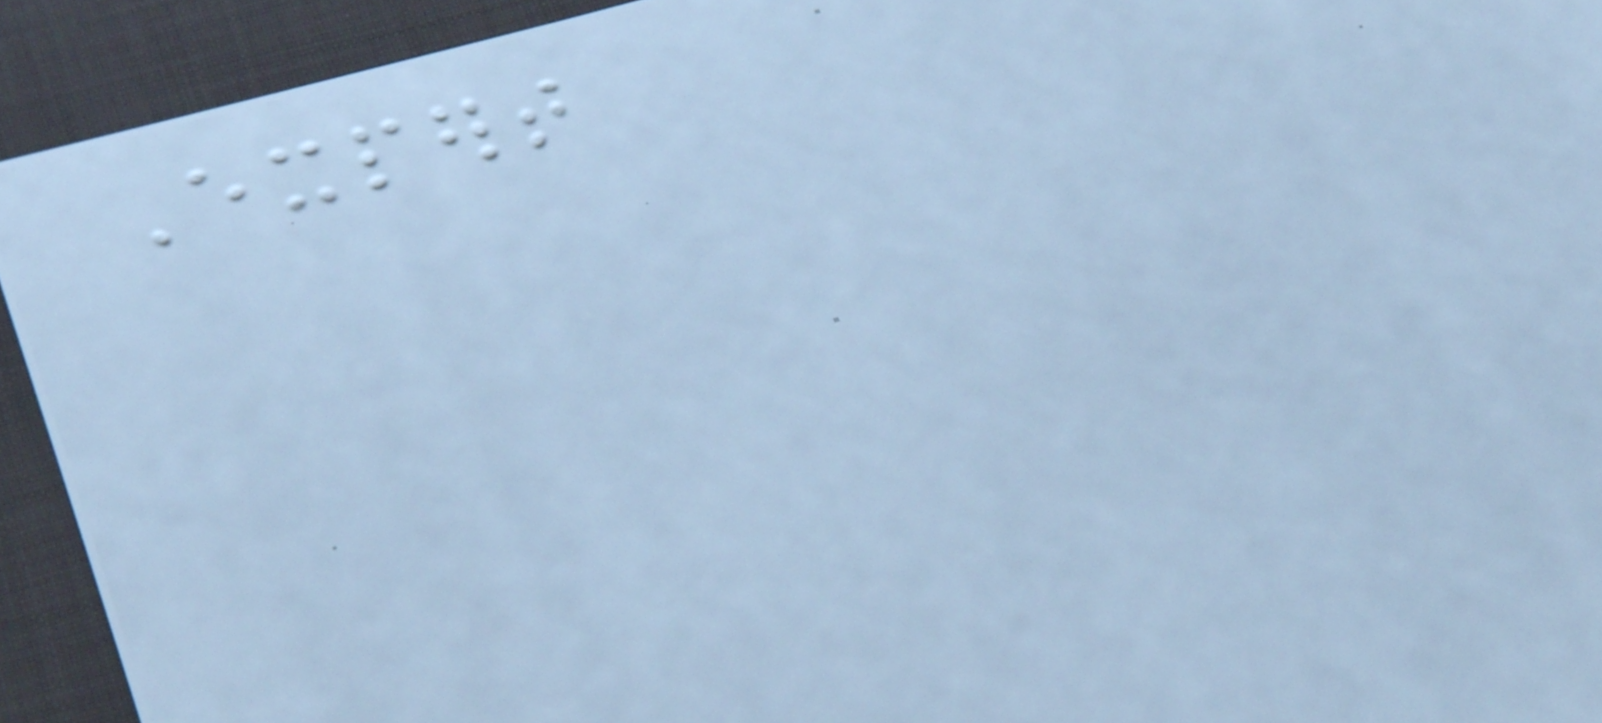Expert
